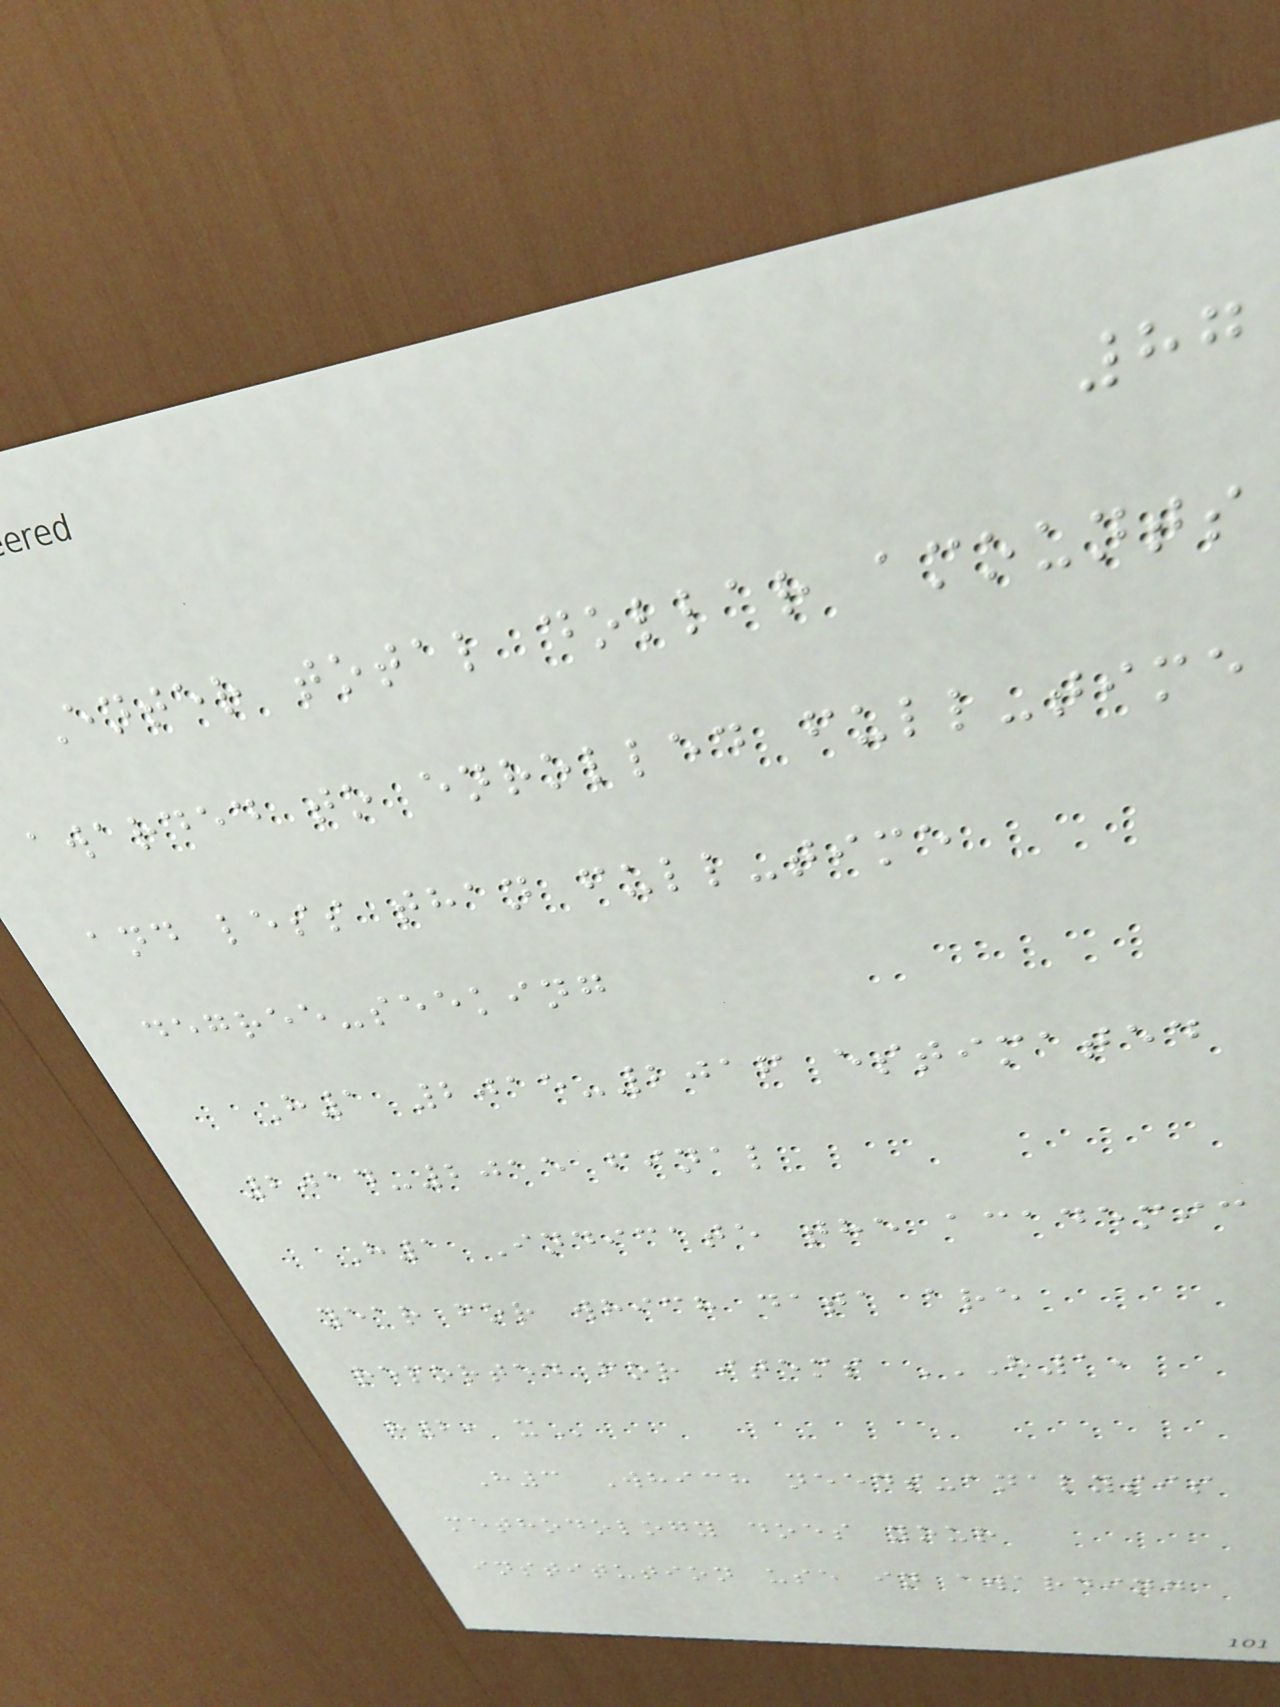87
Enter total dollar amounts
awarded to enrolled full-time
and less than full-time
degree-seeking
H1 2015-2016 estimated
2014-2015 final
H1 Indicate the academic
year for which data are
reported for items H1,
h2,
H3 Which needs-analysis
methodology does your
institution use in awarding
